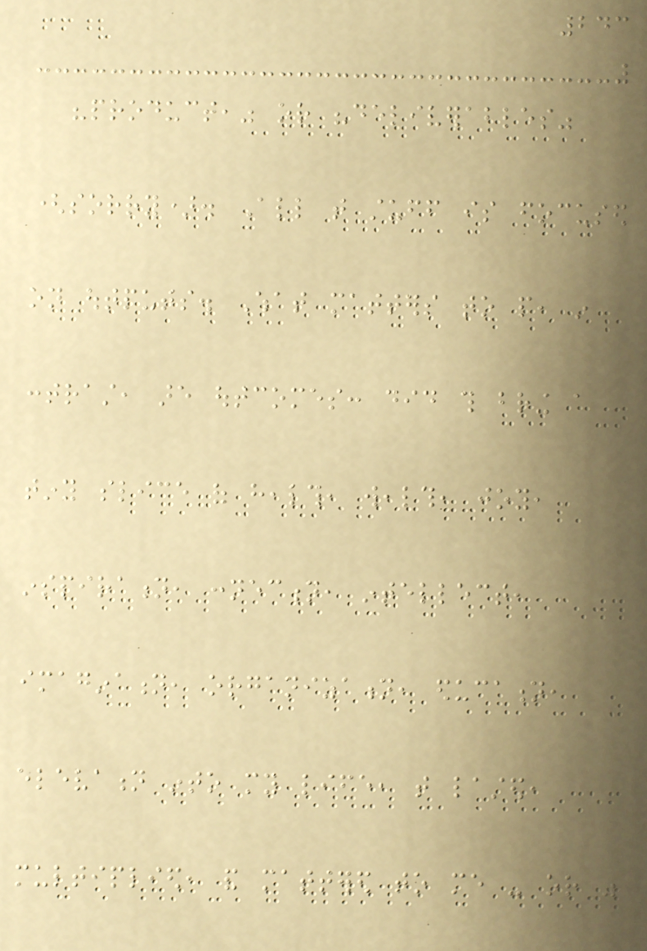243
"product," or "deliverables"
(sorry). All that stuff is focused
on outputs. What matters to people, in
contrast, are outcomes: did this bring a
tiny slice of health, wealth, joy,
inspiration, connection, intellect,
imagination, organization, education,
elevation into my life, that lasted,
multiplied, and mattered to me - or was
